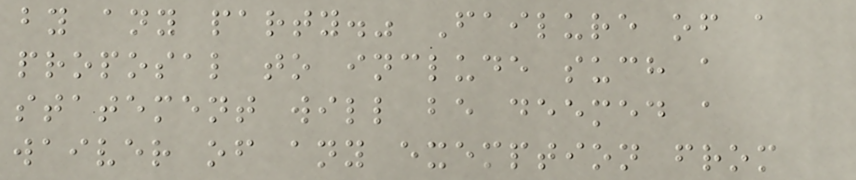by any party." Failure of a
proposal to include such a
statement will be deemed a
waiver of any exemption from
